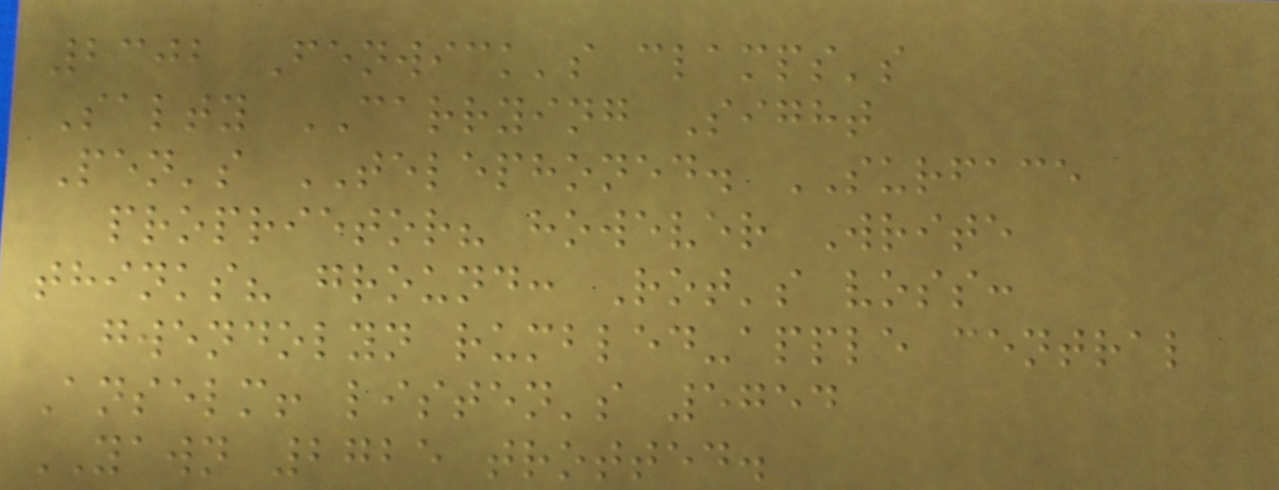2302 Fenwick's clamps's
Salty CARRYING Sight
Pen's TELEPHONED. SURFACE
proprietor? however Write
thinks? ground: Rot's voss:
gwendolyn rumbled-apple central
Anselm! listen's 5754
YAWN 2725 trotted.
